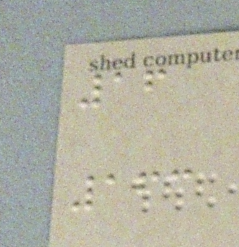16
163
